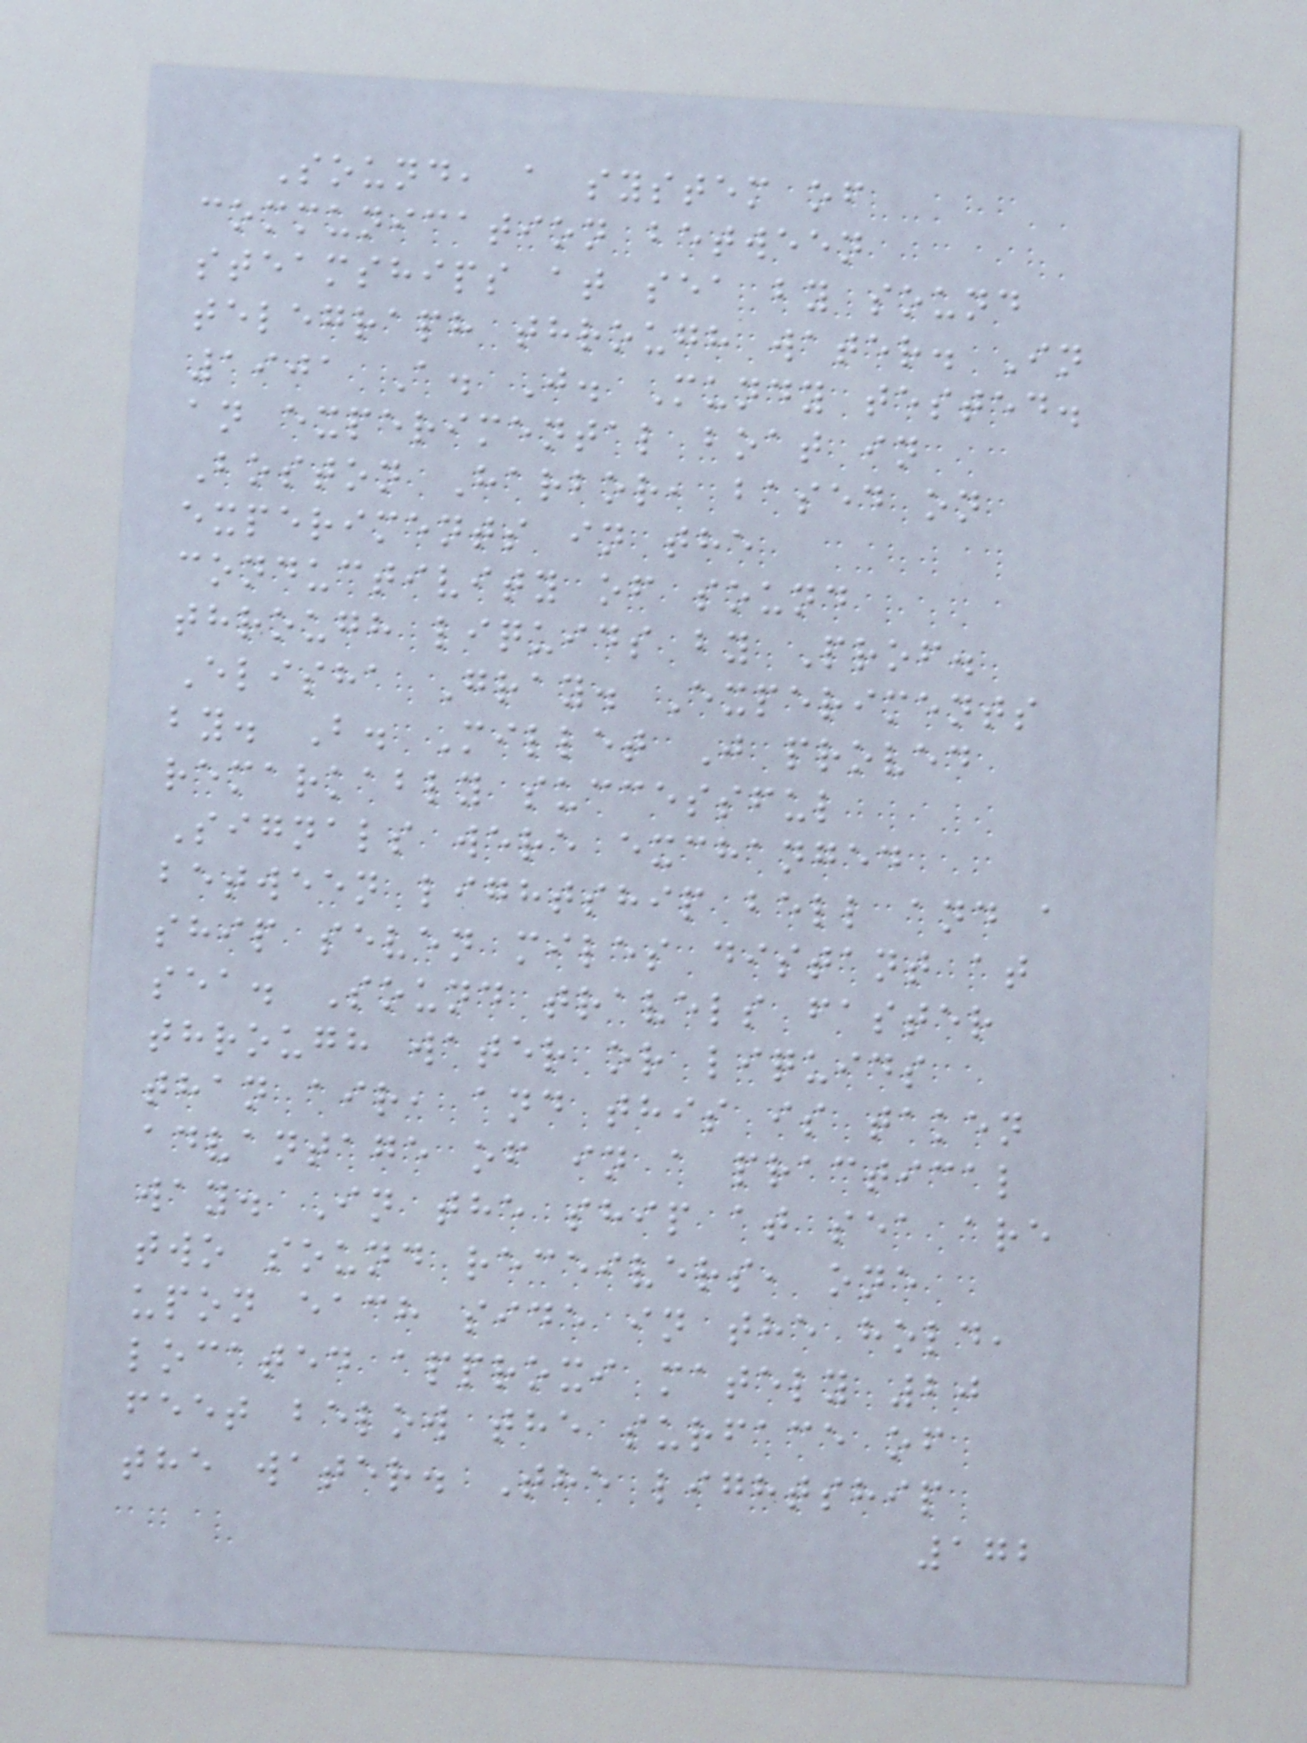Sound, a system of
communication between
steamships at sea by sound
telegraph through water. In
1901 A. J. Mundy tested.
an experimental boat in
Boston Harbor, based on
experiments in the
conductivity of sound
through liquids by Prof.
Elisha Gray. Experiments
by. B. Millet J proved
remarkably successful
Signals were exchanged
between lightship bell and a
ship seven miles distant at
sea. Sound travels faster
through water or liquids
than air, and this is taken
advantage of in a practical
way. In the ship at sea are
two sound receivers, one
upon each side in the hold,
located approxi mately 20
feet below the surface of
the water. The lightship
172
